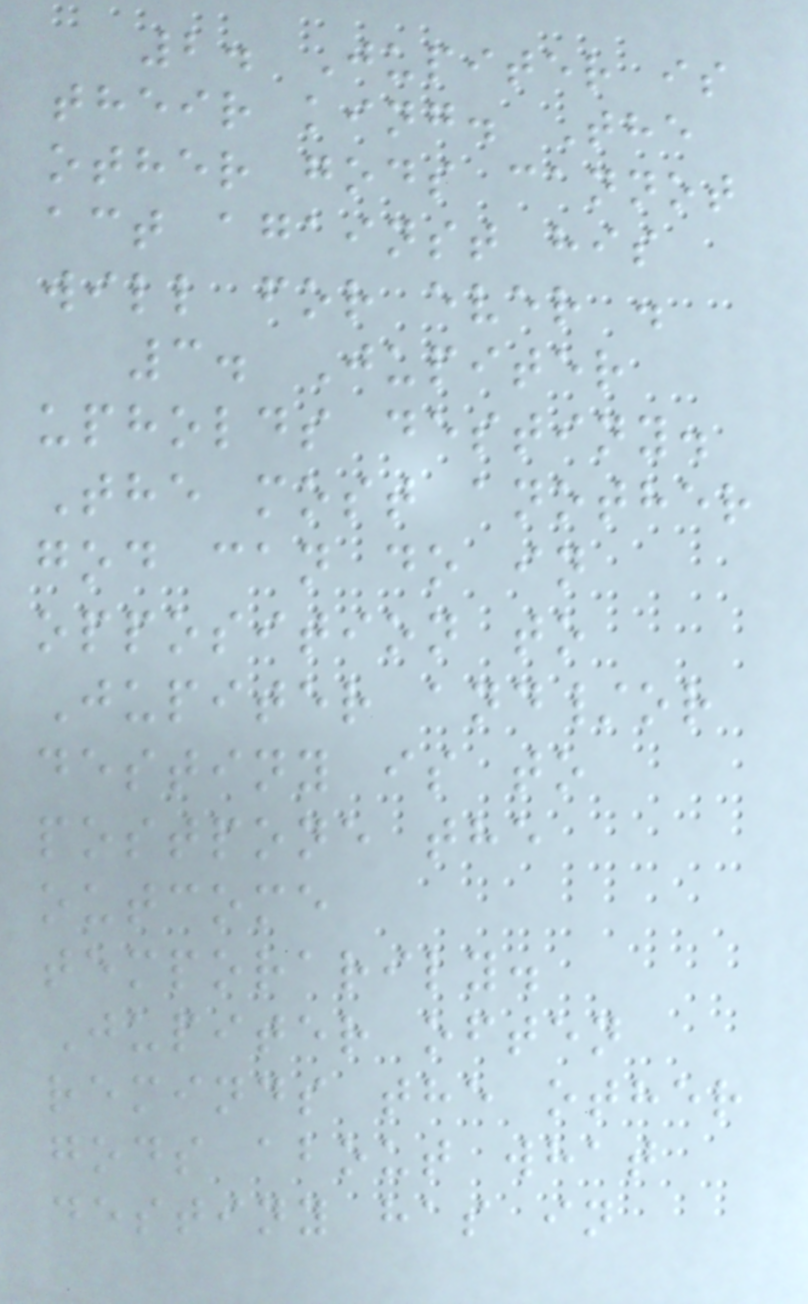2. Jupiter is
their king. The
other gods cannot
act against his
will for ever .
3. Jupiter
upholds destiny.
The most another
god can do in
opposition to
Jupiter and/or
destiny is to
postpone the
outcome
temporarily.
Jupiter often
reminds the other
gods about what
destiny has in
